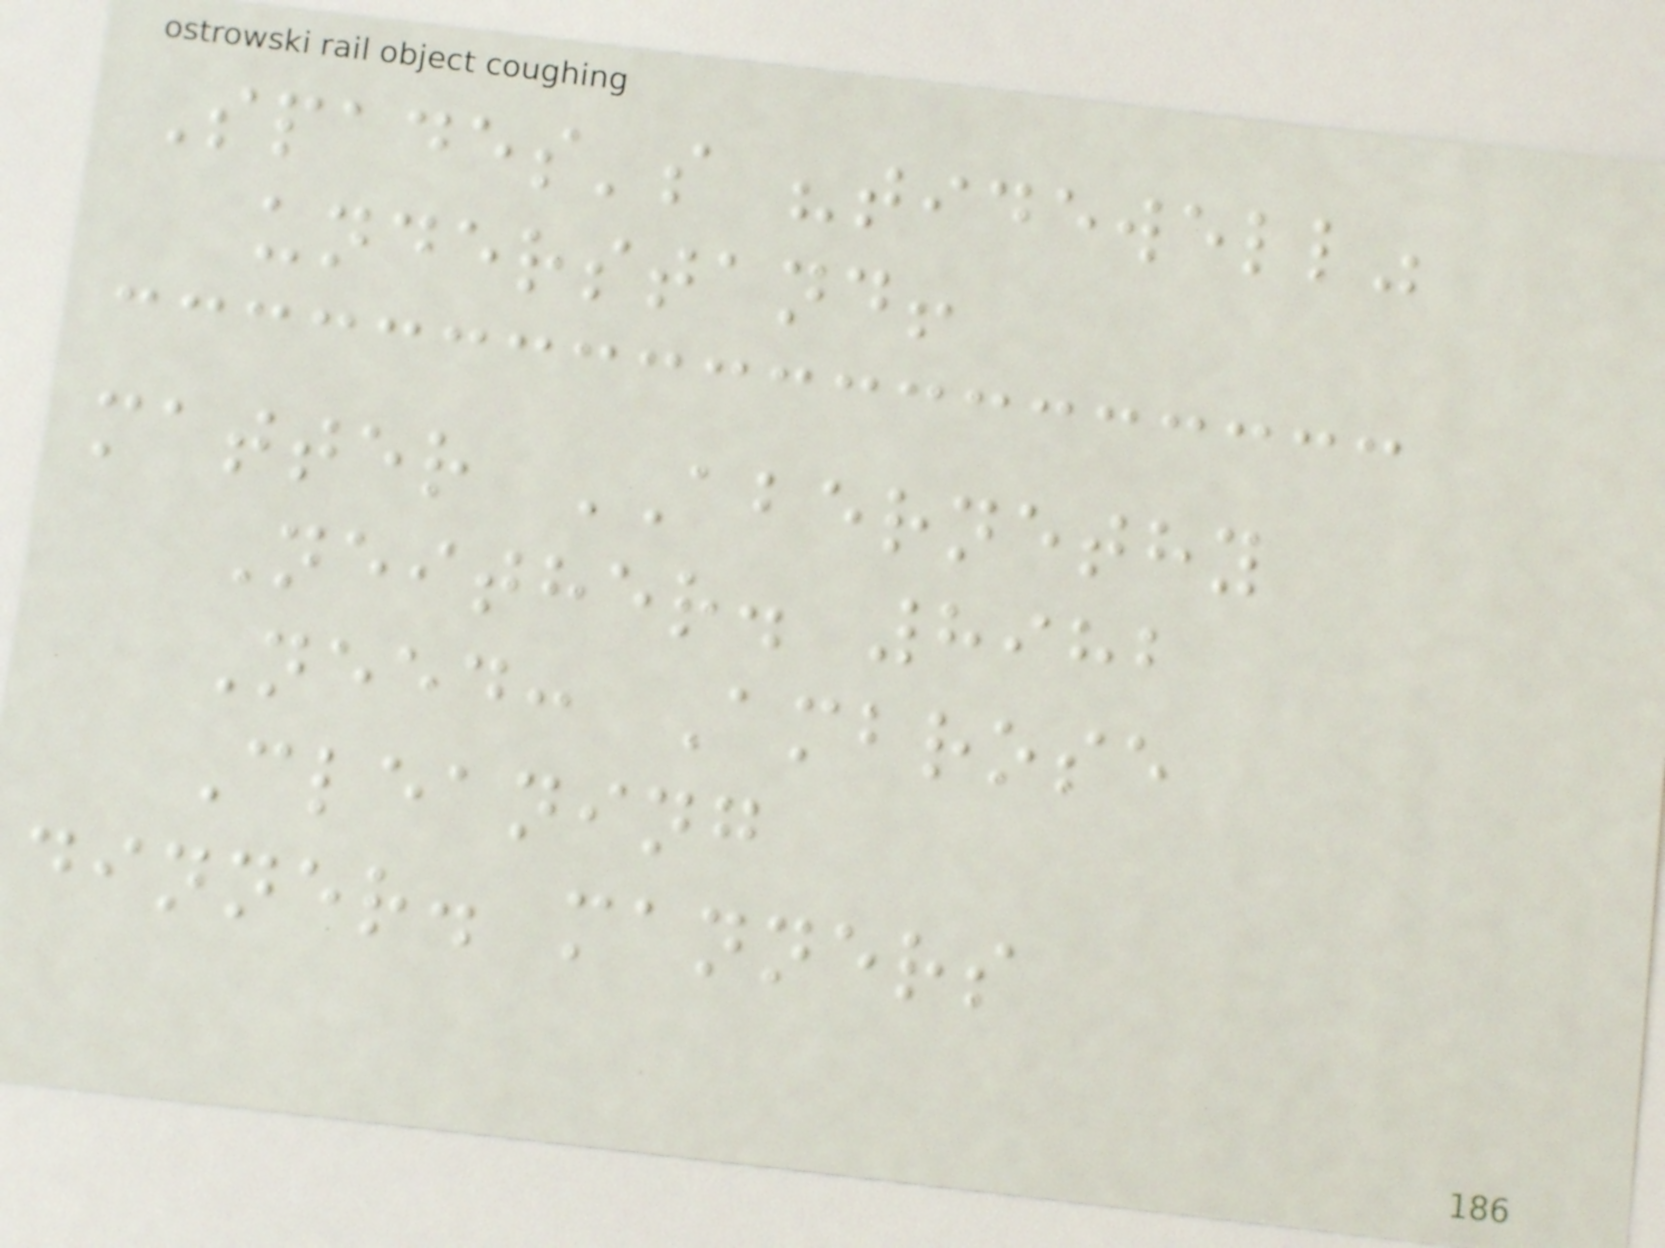Spades's "tidewell"
understand!
matter ABERNETHY
Neither. 8982
Need: Ambrose
Cleaning
dinner. manners
